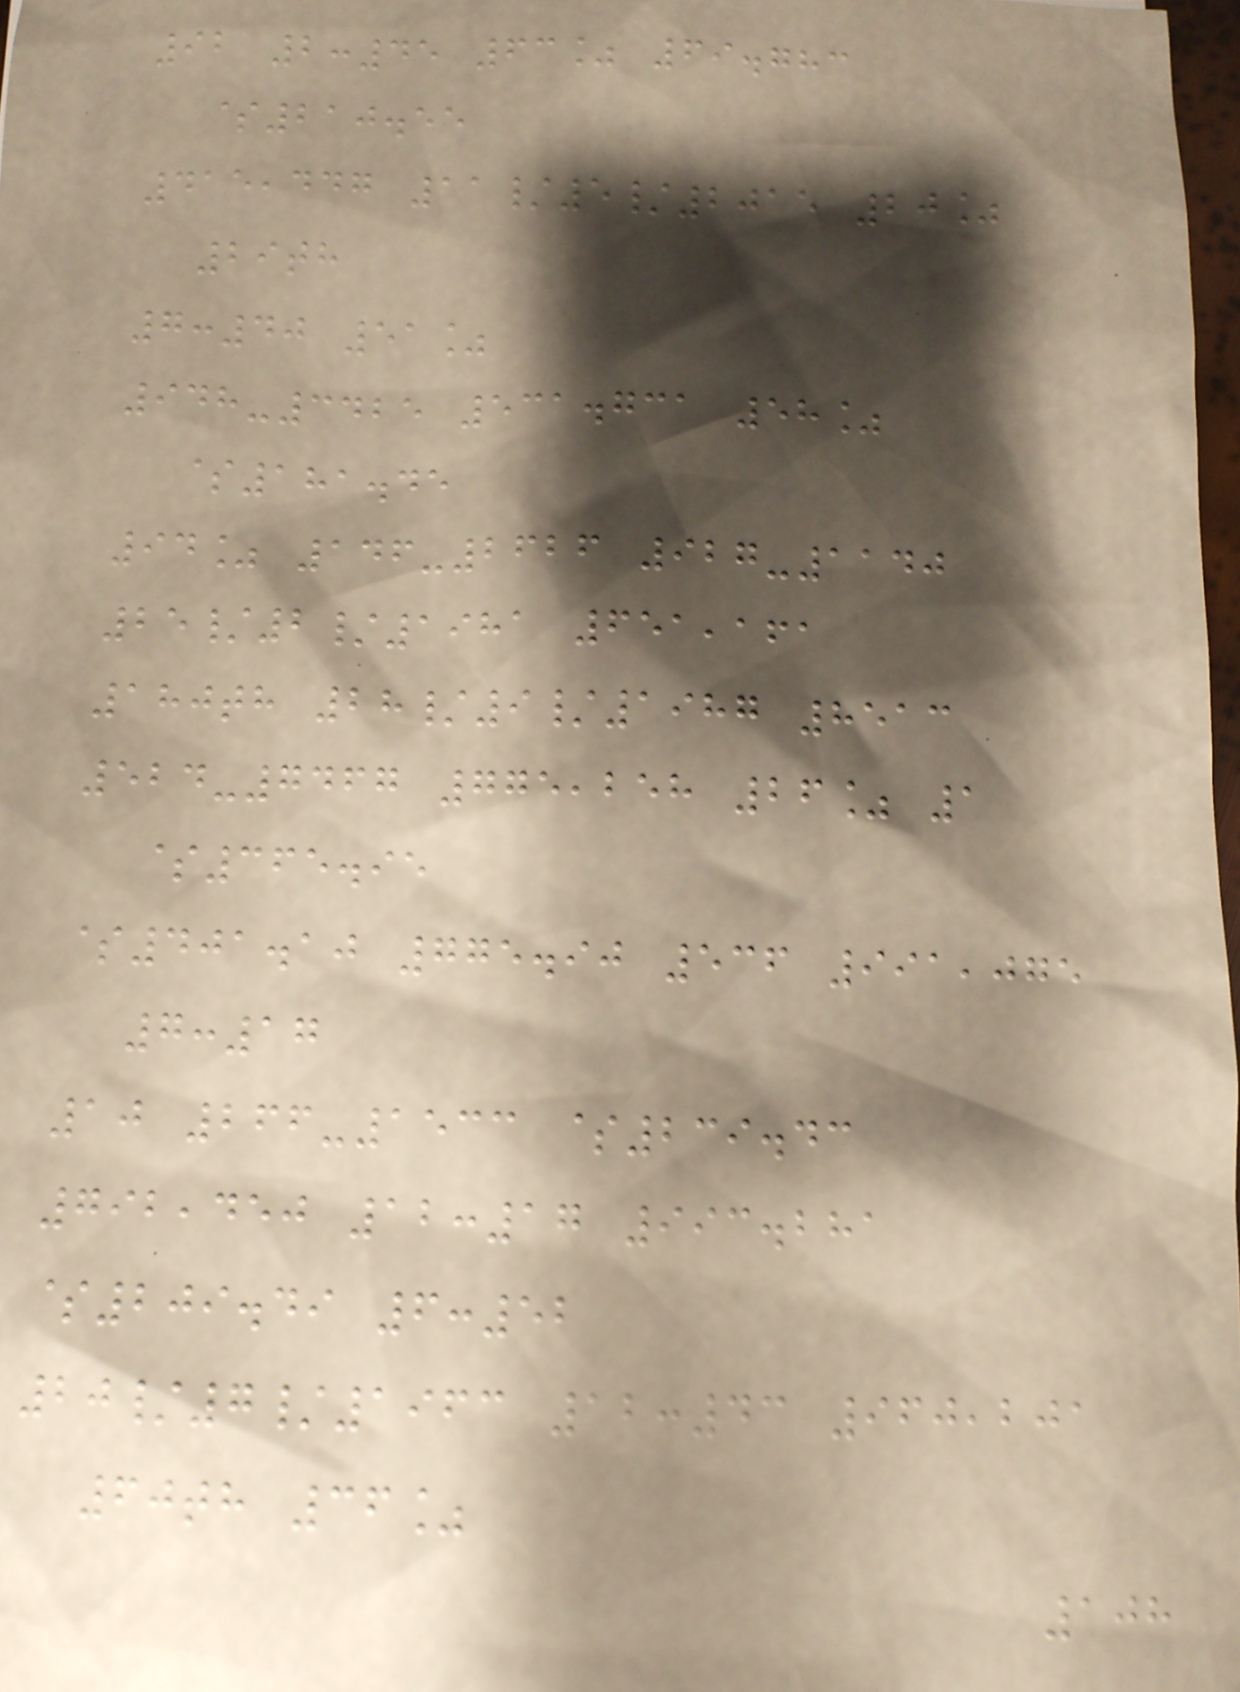92 2:45 63% 69.783
$210.55
415,447 11/5/2015 20%
29th
7:40 51%
948-3425 531.731 58%
$181.45
94% 146-2626 927-1140
25/2/1981 651,161
180th 28/9/1987 8513
524-7467 775,258 26% 1
$365.95
$401.10 775.90 536 991,075
7:17
10 266-1533 $239.43
792,450 12:17 993.281
$209.49 6:52
20/7/1963 12:43 960,201
60th 36%
108
